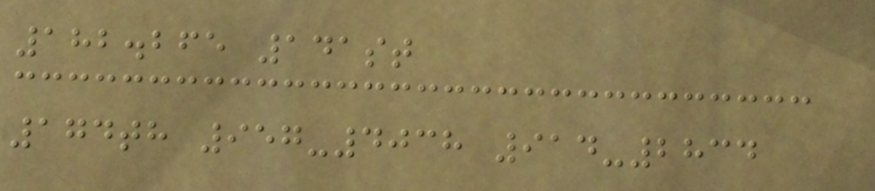182.265 141st
174th 957-4038 914-2834
